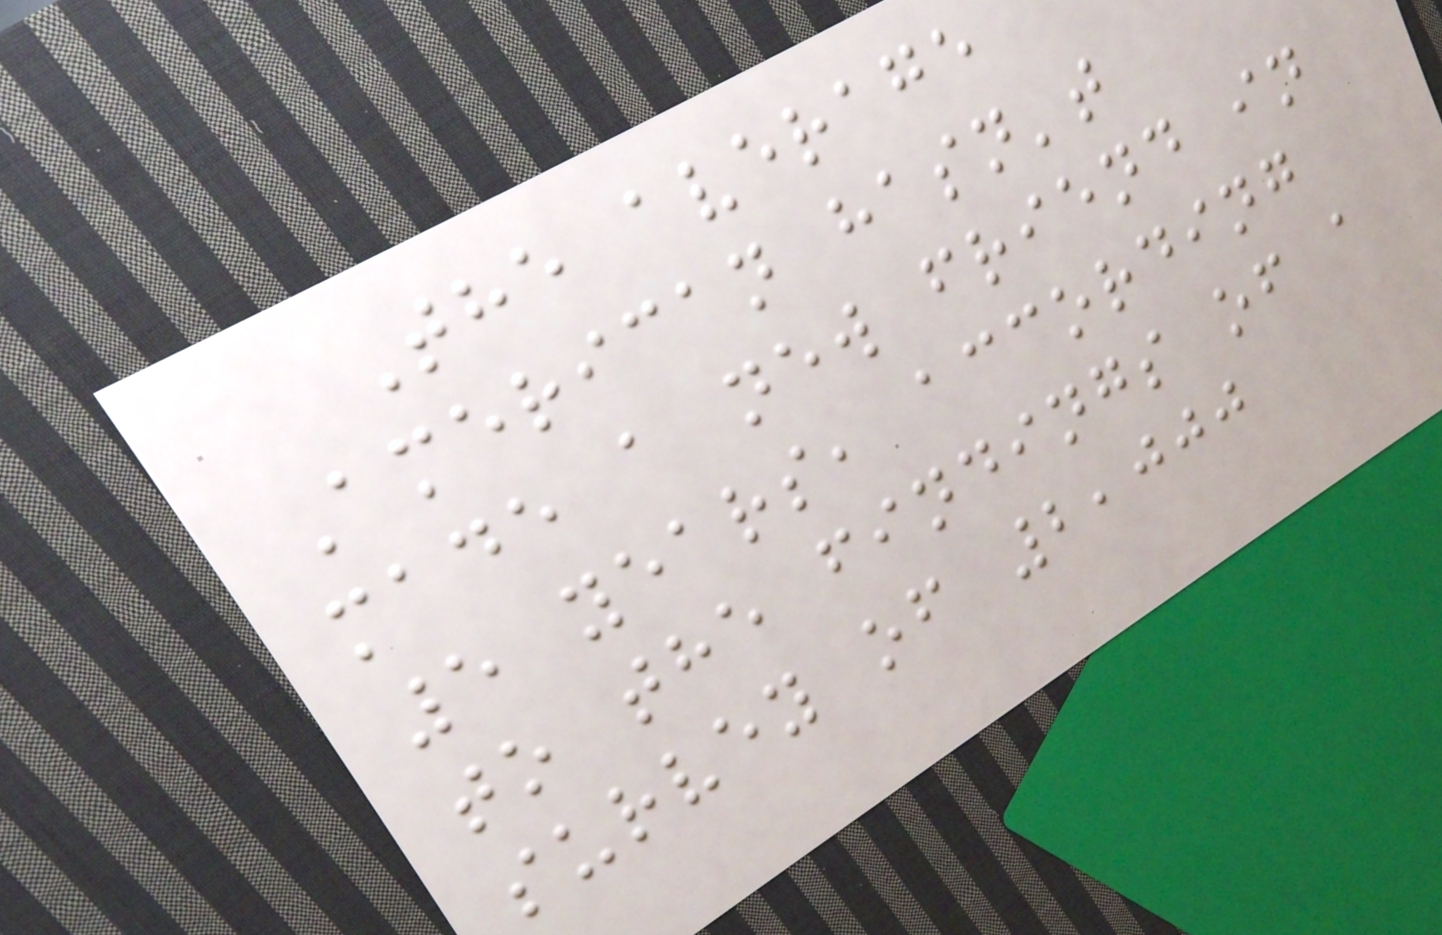The average
American hasn't
made a new friend in
5 years, according
to the findings of a
survey of 2,000
